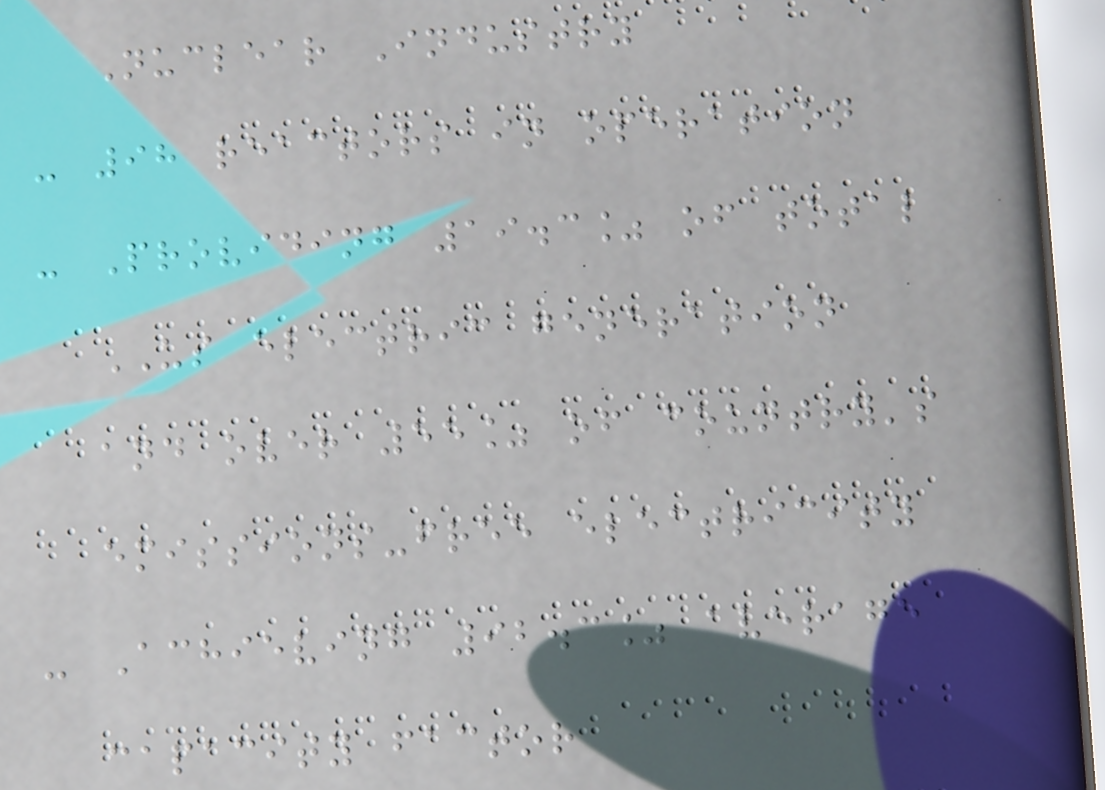Nuclear Industry
- 98 reactors in operation
- Providing 19.3% of total
US electric generation
and over 55% of country's
emissions-free electricity
- Achieving 92.3% average
capacity factor
